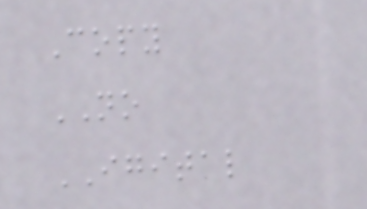Copy
NO
IGITAL
